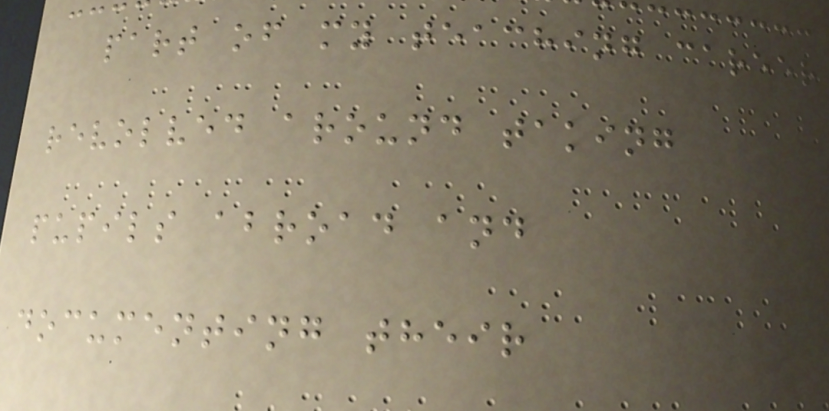part of my teaching career
revolved around taking
pupils abroad and
documenting their
